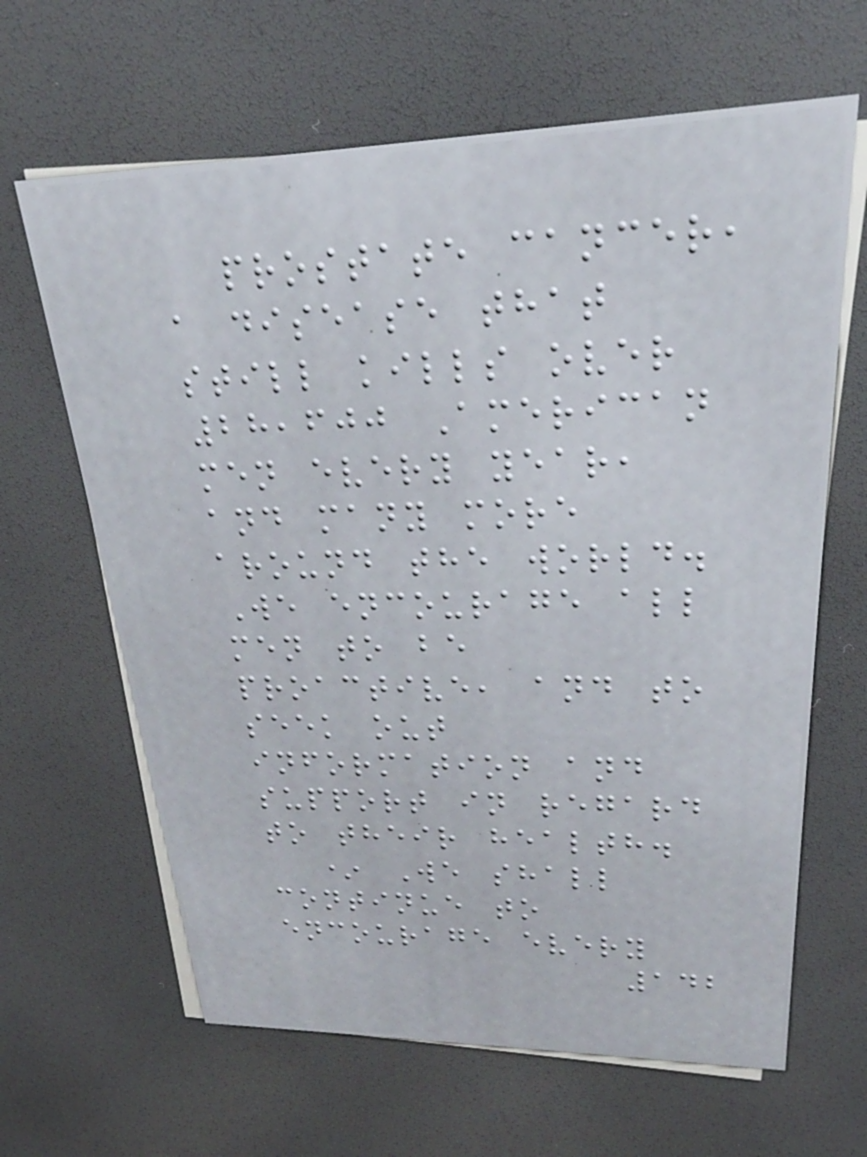prostate cancer,
a disease that
still kills over
28,600 American
men every year,
and many more
around the world.
We encourage all
men to be
proactive, and to
seek out
information and
support in regard
to their health.
* We shall
continue to
encourage every
142
